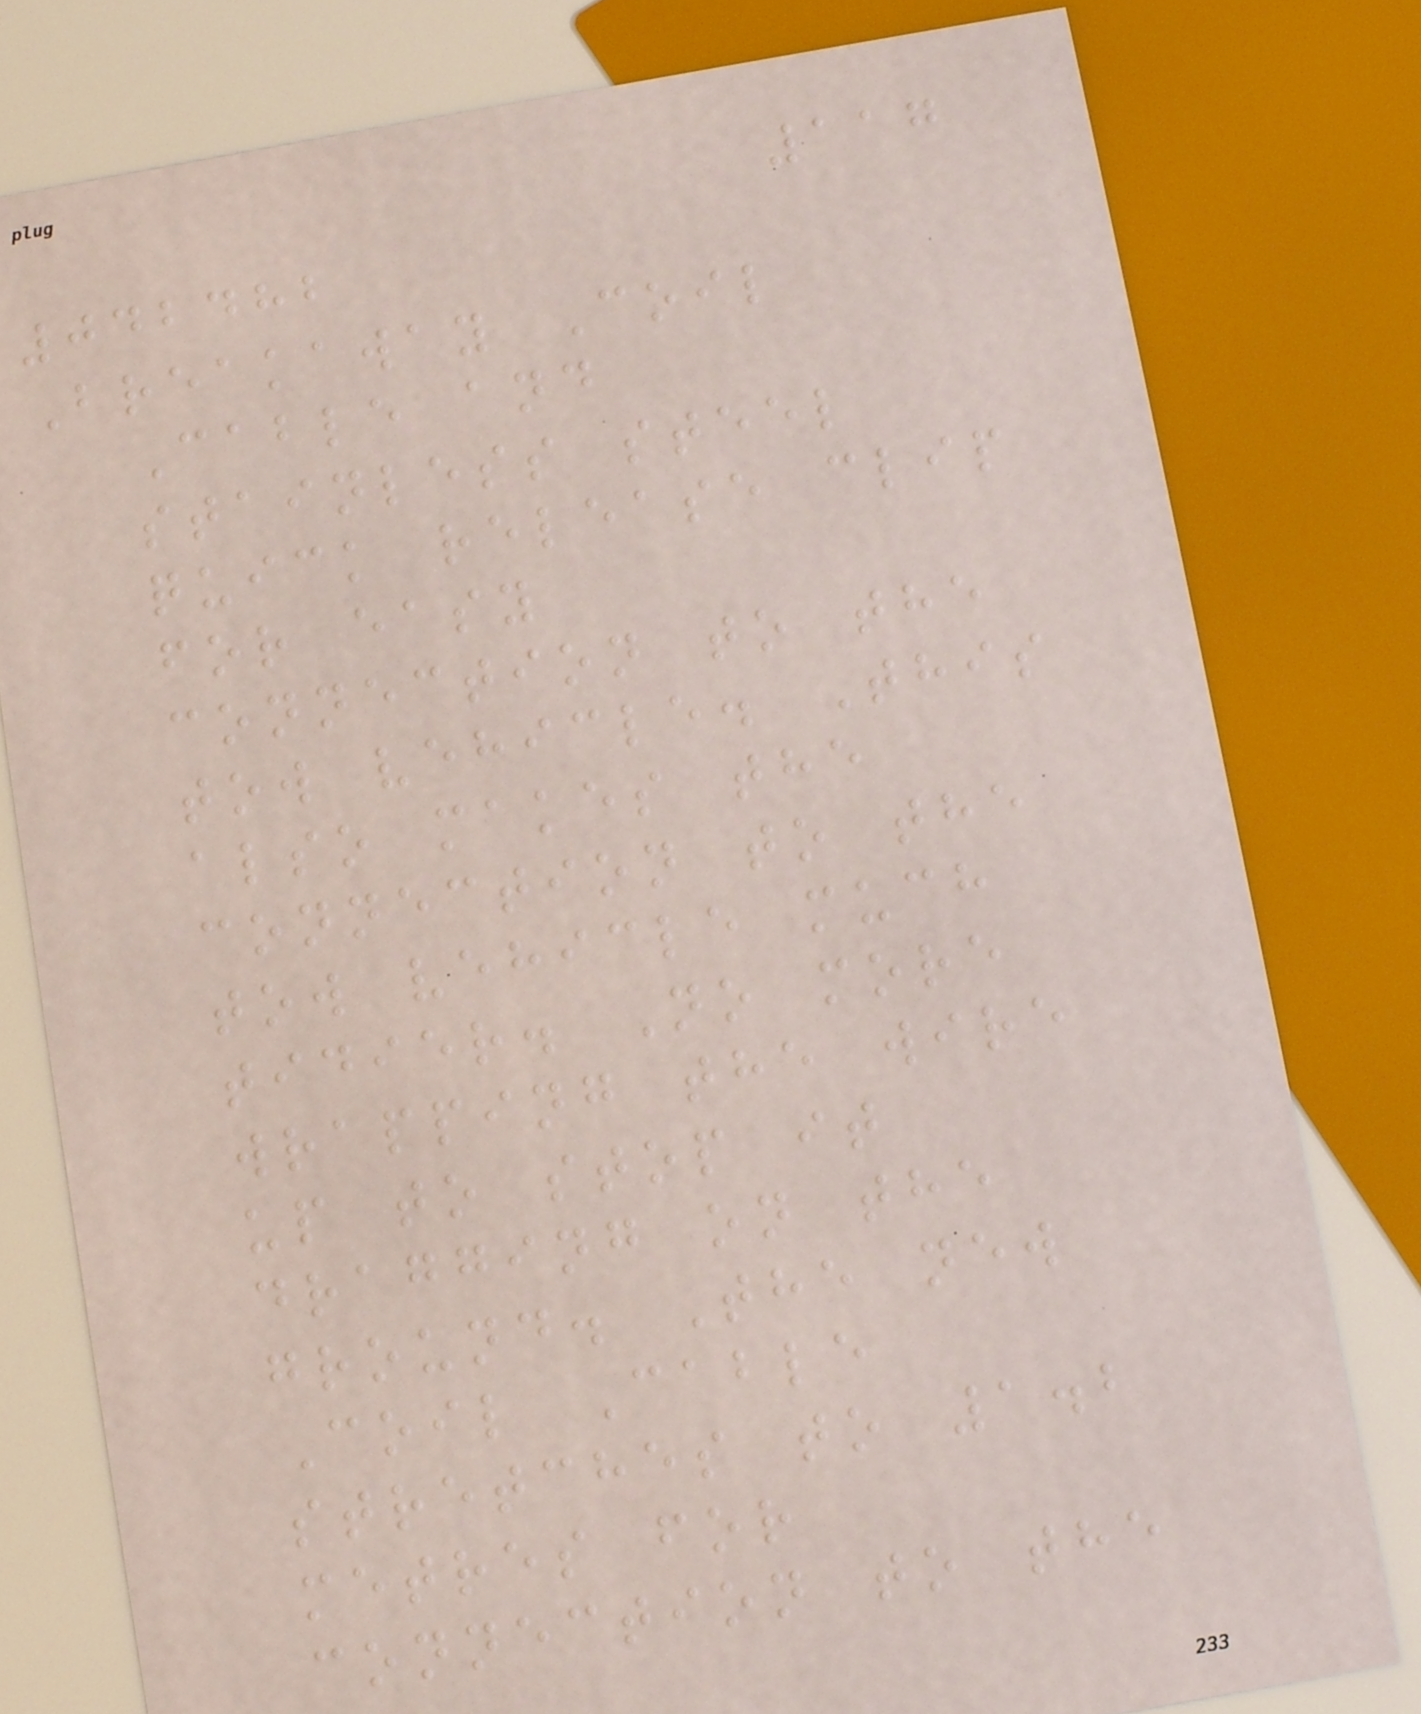117
042482
Breakaway Coil
Cable and
stainless steel
quick release clip
for easy
connection to the
tow vehicle. This
also makes the
connection to the
tow vehicle much
tidier. No more
wrapping the wire
up to stop it
dragging on the
ground. The new
Coil Cable
stretches to 1.2
metres for
connection to the
